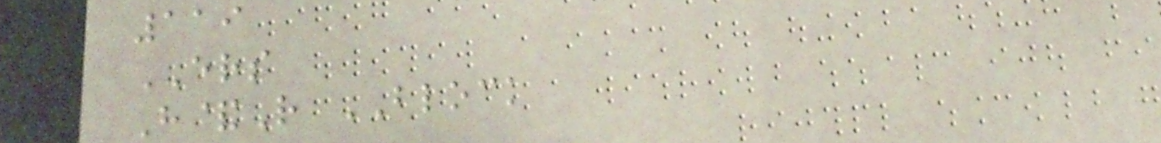119
ERS
H&R BLOCK
